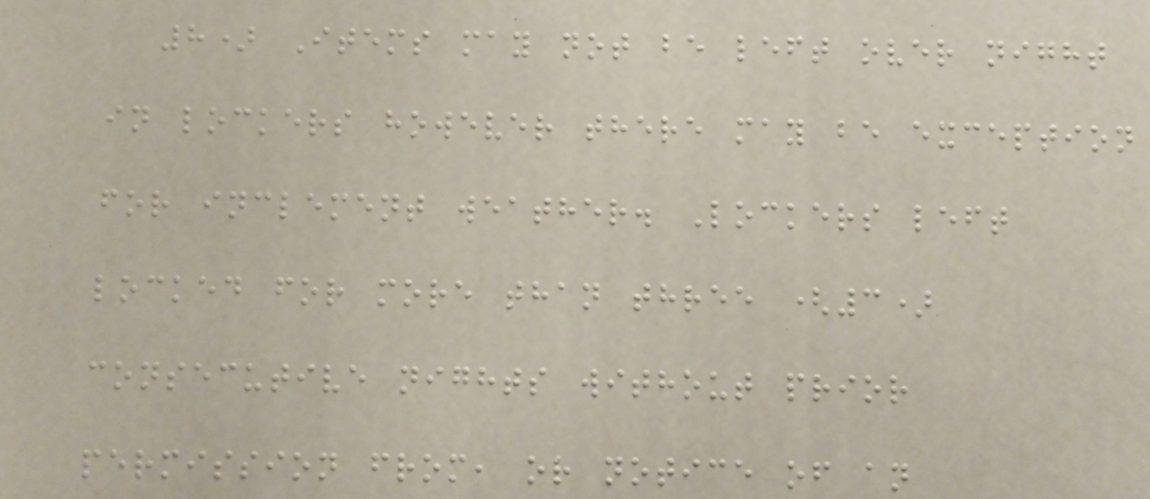8) Items may not be left over night
in lockers however there may be exception
for inclement weather. Lockers left
locked for more than three (3)
consecutive nights without prior
permission from, or notice of an
